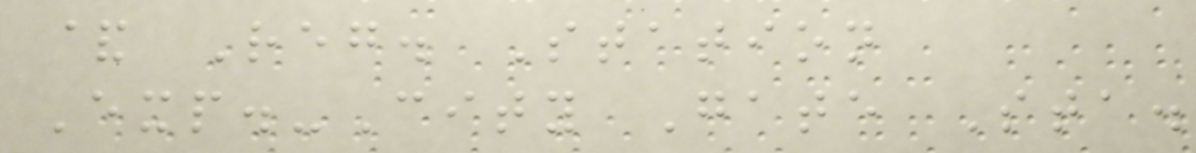& Reg. Station
Exp.-City Gate Sta.
